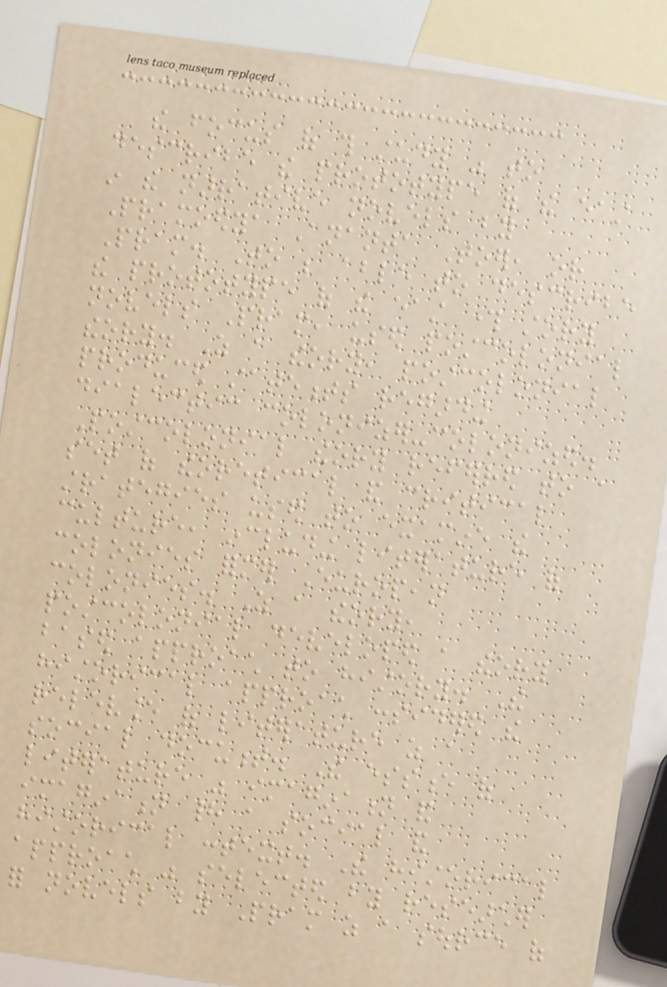the focus of this study was to
describe the prototype of the east
in the narrative novels by
Pramoedya Ananta Toer, or
Pram. To be able to describe
the prototype of the east through story
novels Pram, used postcolonial
theory. As a theory, postcolonial
produced statements regarding
dialectic colonizer-colonized.
Postcolonial theory referred to a
set of theoretical and critical
strategies used to examine the
culture, including literature of
colonies former European
colonies. As a theory,
postcolonial developed a theory
based approach to history. The
historical approach considered the
relevance of literature as a
social document. The essence of
literature was imagination and
imagination had a social and
historical context. The historical
approach was selected by researcher
for novels by Pram as a source of
